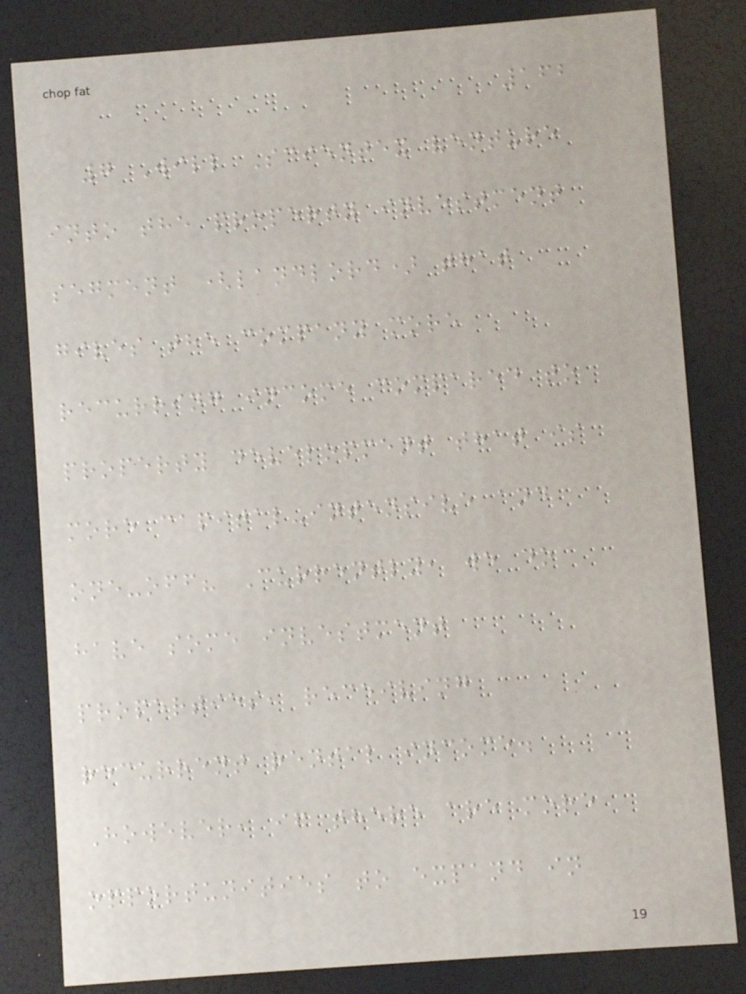162
7 Will Scientex venture
into the property investment
segment (landlord) that
gives the company more
recurring income compared to
property development that is
more capital-intensive and
one-off? Currently, we do
have some investment
properties, receiving
recurrent rental income.
However, if there are more
opportunities to expand in
